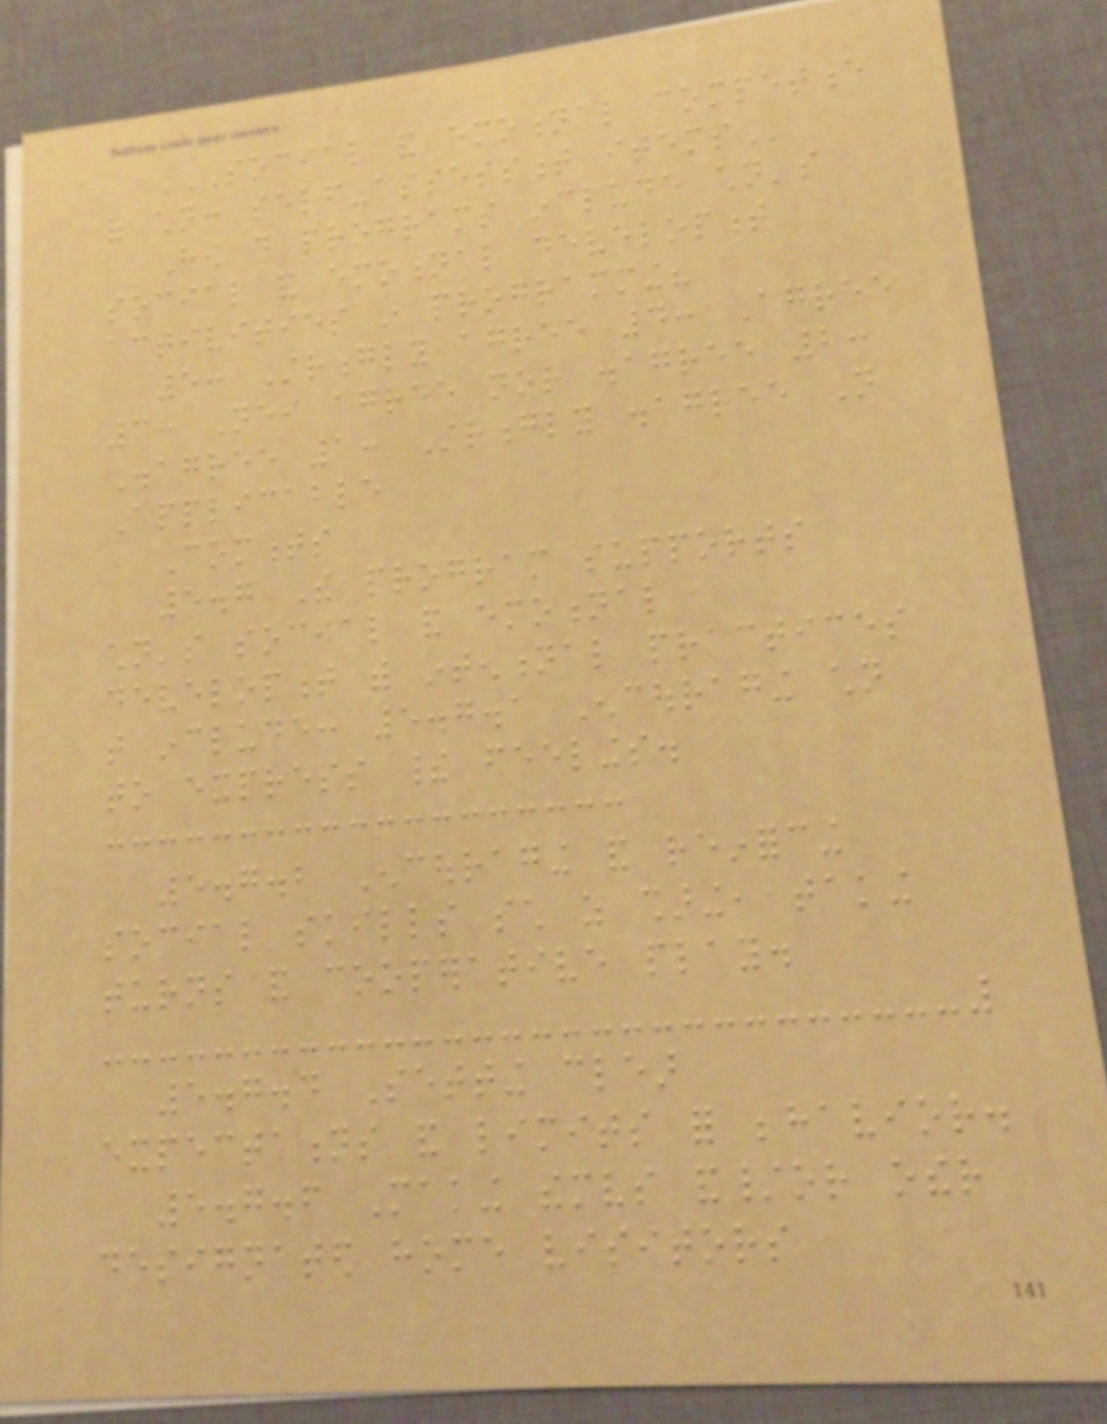SOCIAL AND EMOTIONAL COMPETENCE
OF CHILDREN: SELF-ASSESSMENT ITEMS
How do programs include children's
social and emotional development
activities in programming?
5: Strongly agree 4: Agree
3: Neither agree nor disagree 2:
Disagree 1: Strongly disagree Not
Applicable
Comments
5.7 The program supports
children's social and emotional
development with intentional practices
that include: 5.7.1 Encouraging children
to express their feelings.
5.7.2 Encouraging and reinforcing
social skills such as sharing, taking
turns and cooperative play.
5.7.4 Setting clear
expectations and limits for behavior.
5.7.6 Making themselves and/or other
designated home visitors
